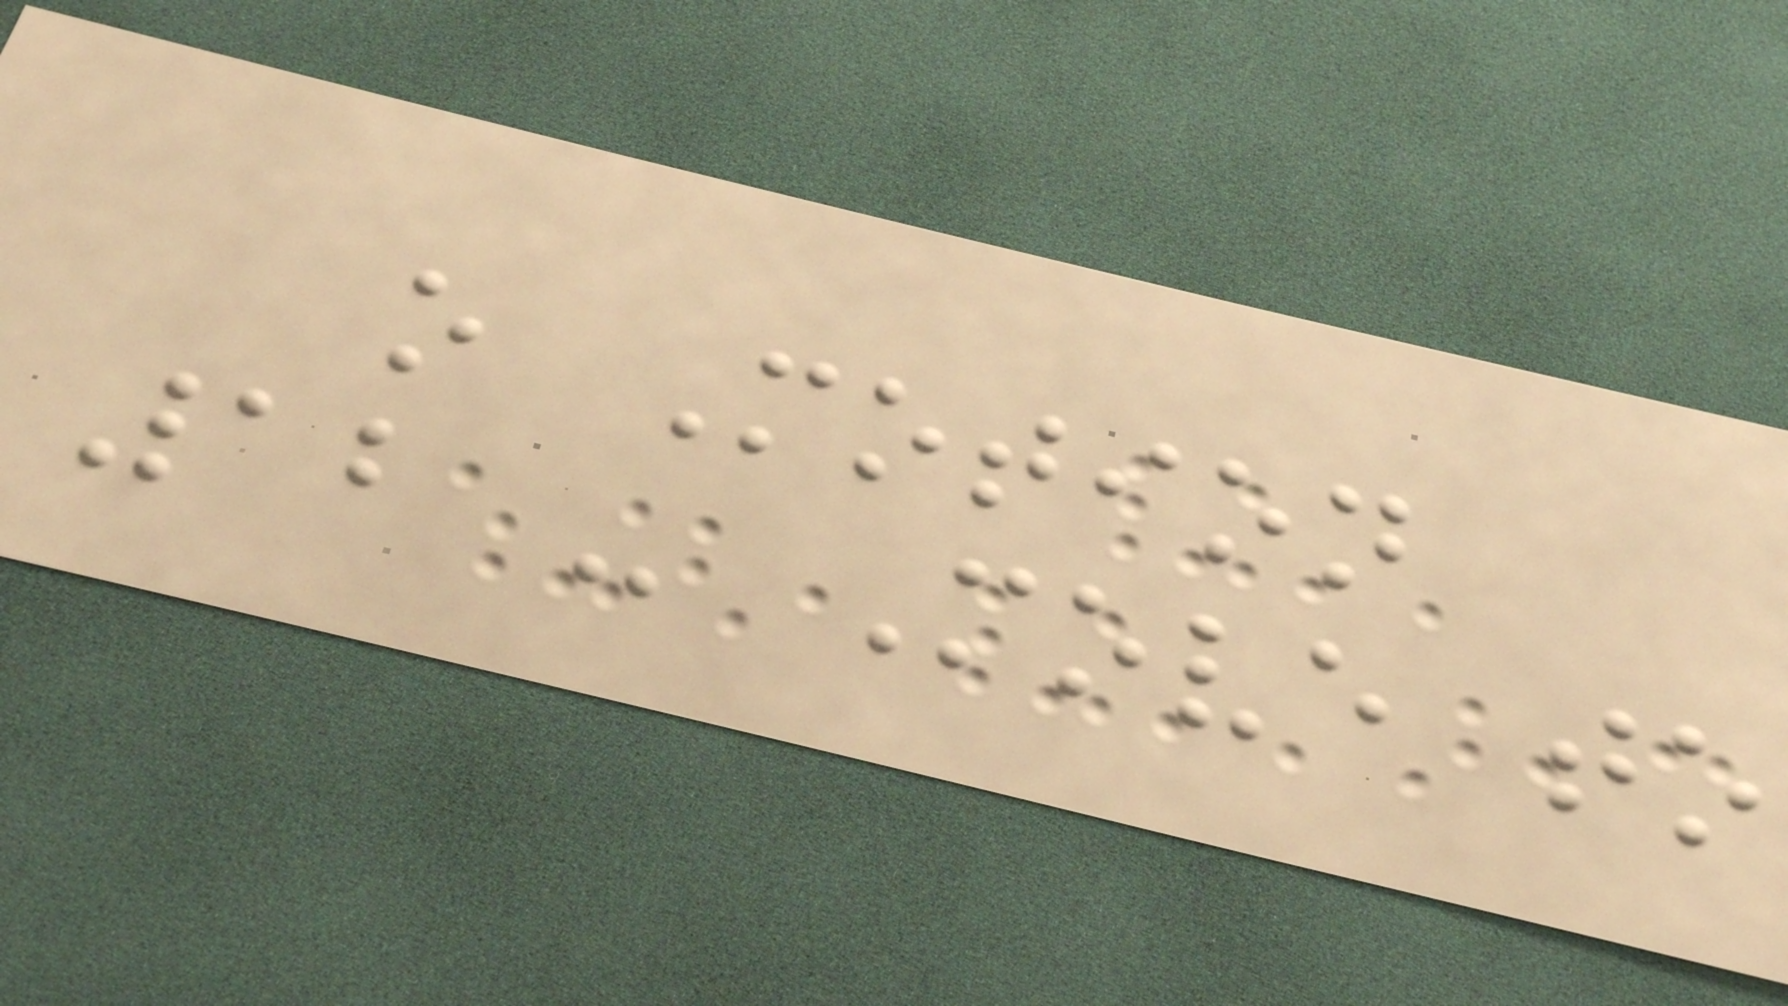o Motion
12 - Move to
